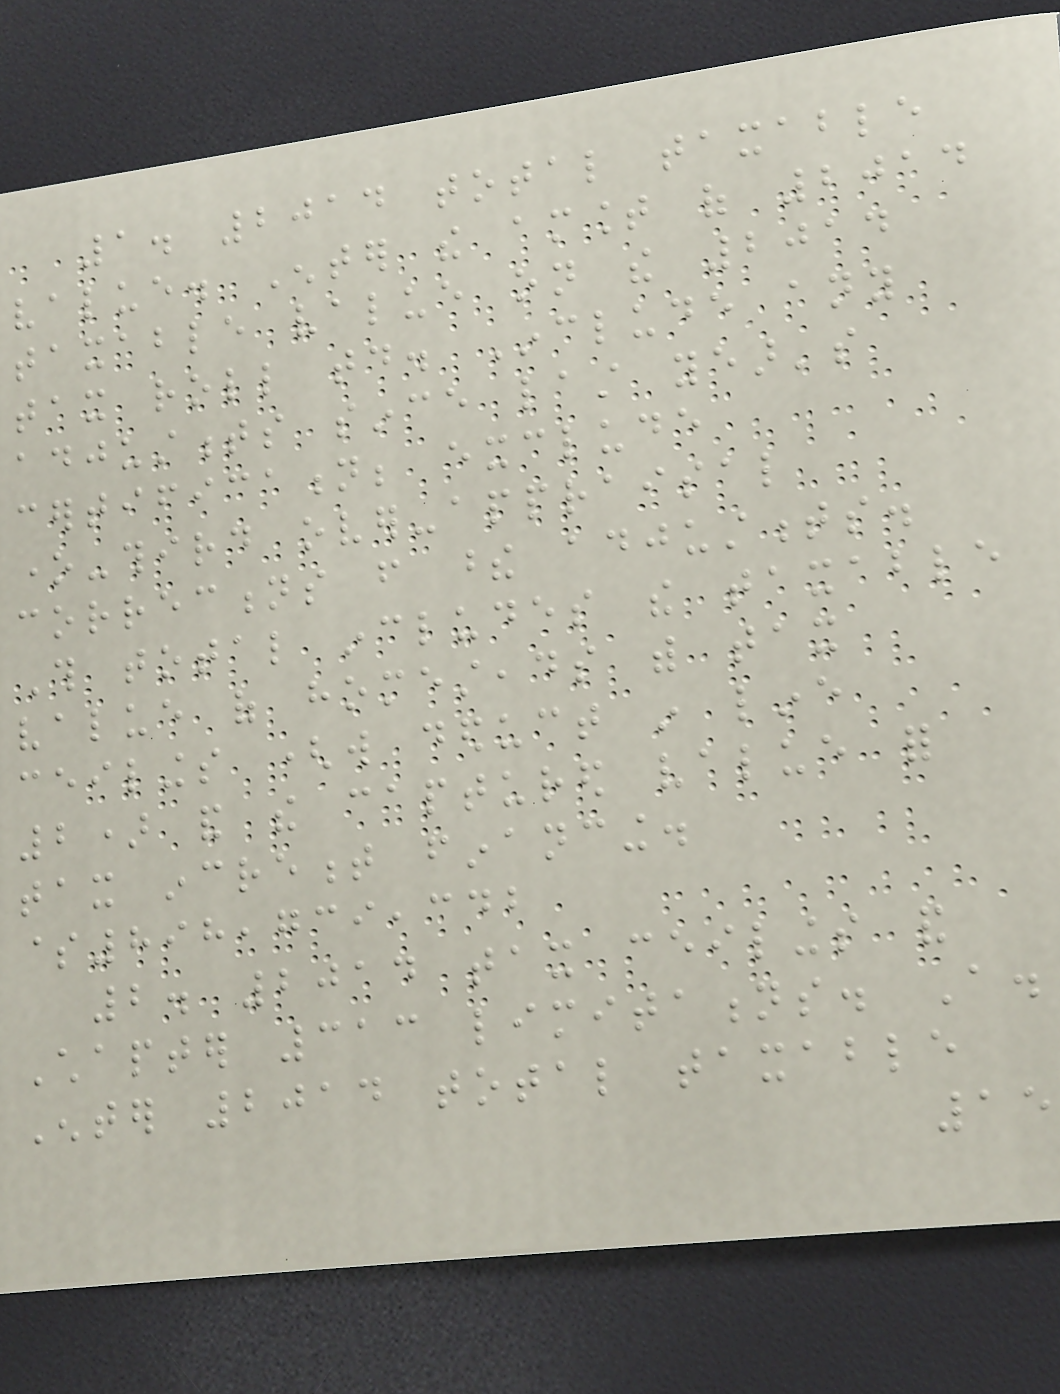1. 2014 total taxable
value. Enter the amount of 2014
taxable value on the 2014
tax roll today. Include any
adjustments since last year's
certification; exclude
one-third over-appraisal
corrections from these adjustments.
This total includes the taxable
value of homesteads with tax
ceilings (will deduct in line
2) and the captured value for
tax increment financing.
$898,739,342
2. 2014 tax ceilings and
Chapter 313 limitations. A.
Enter 2014 total taxable
15
